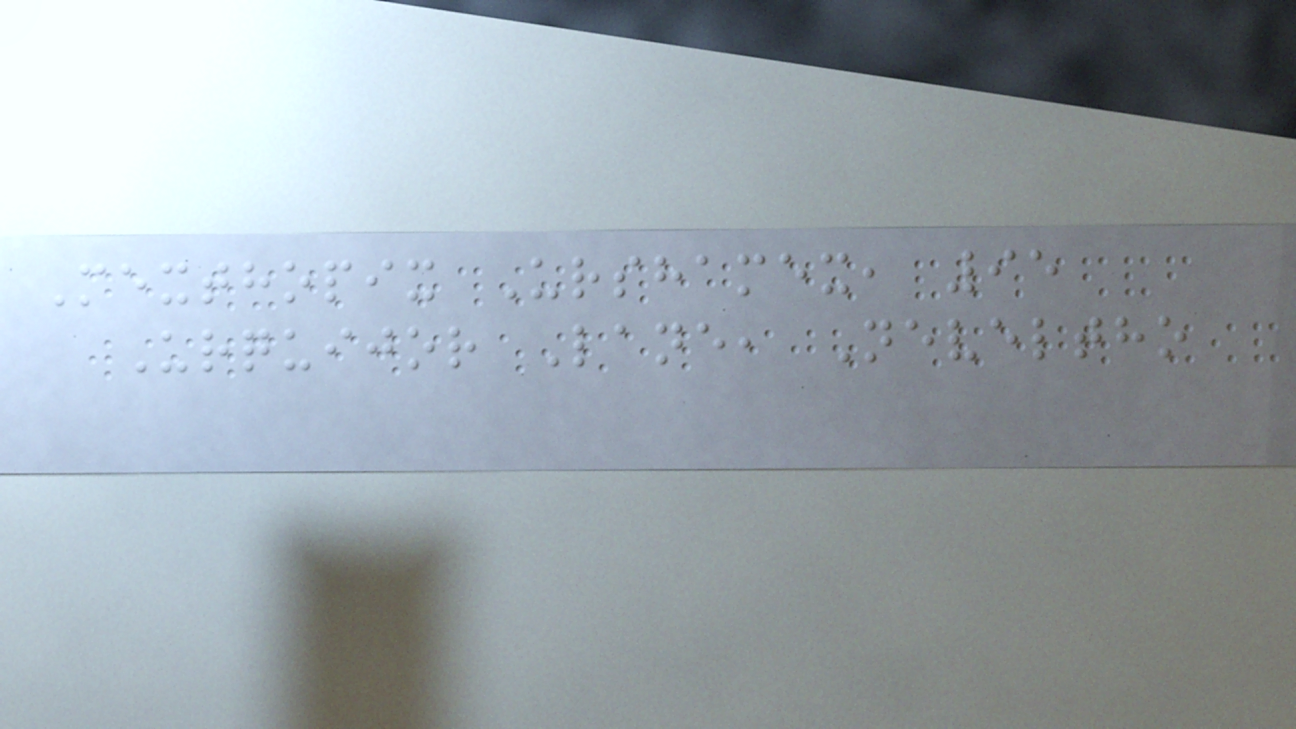Mexthopix Urshamex, 95
Urquijor Lane, Neveltho
